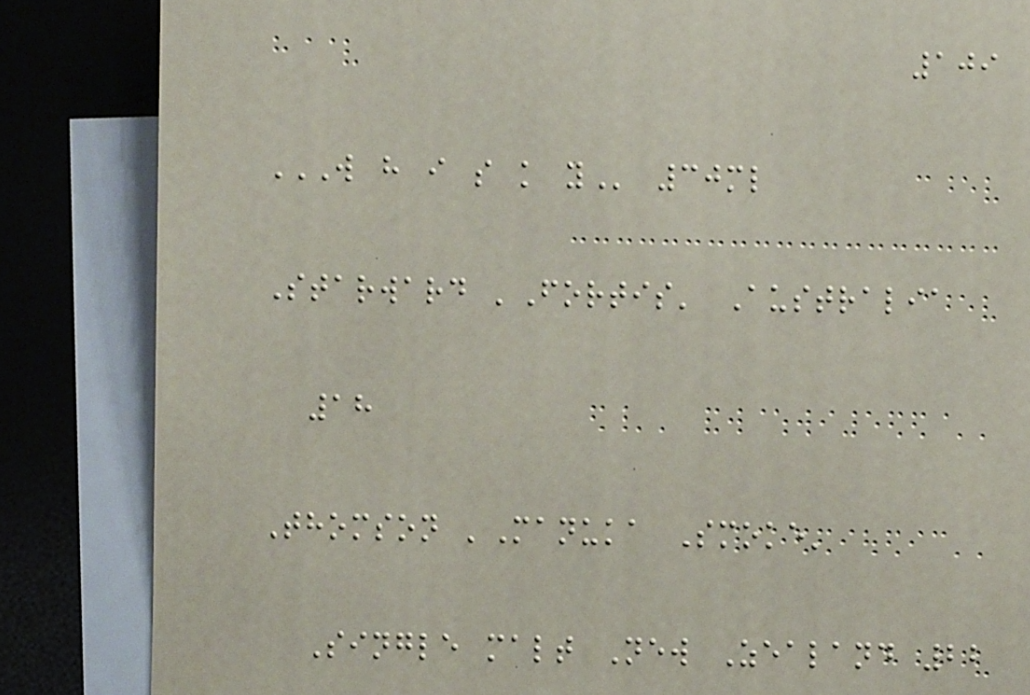109
W H I S K Y 30ml
Starward 'Fortis' Australia
18
Thomson 'Manuka Smoke'
Single malt New Zealand 22
